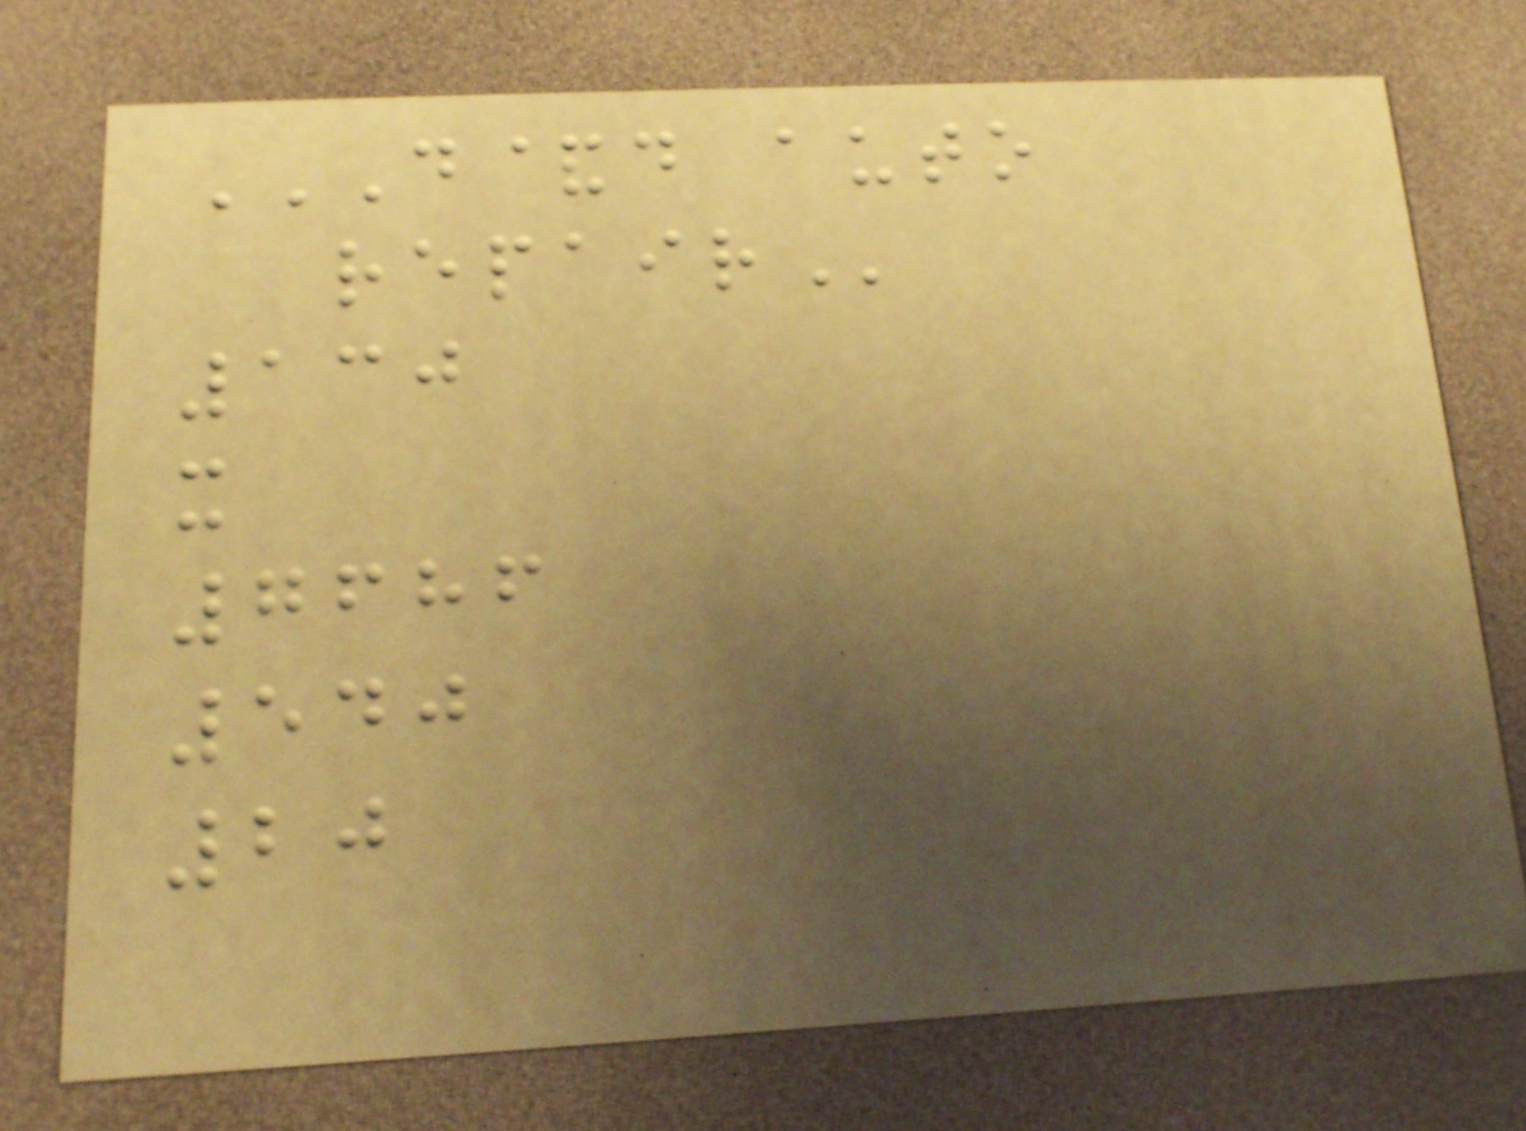D&D AUTO
REPAIR
130
x
7686
540
20
